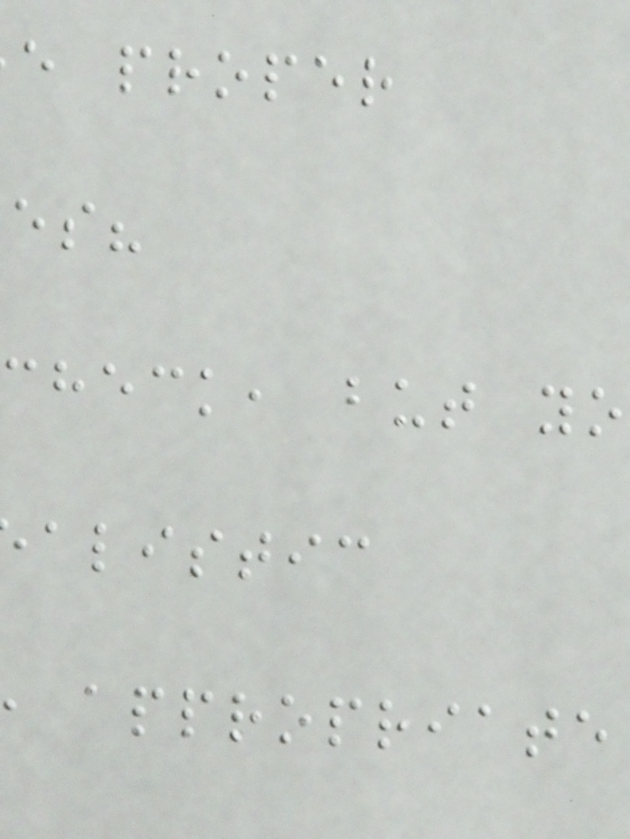e proper
check, but yo
alistic
appropriate
